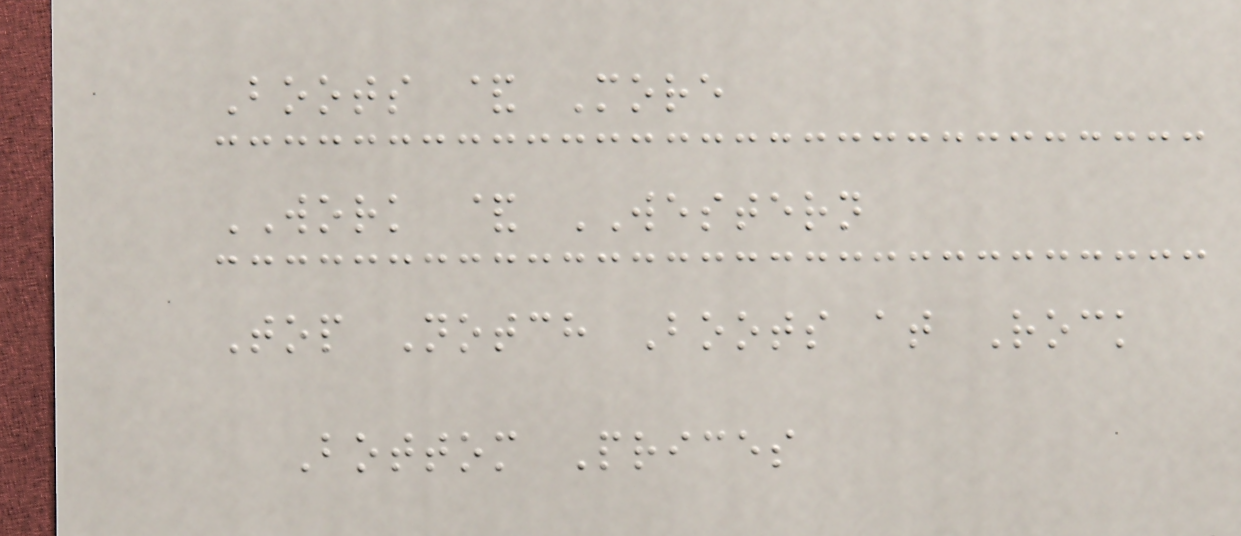Boots & More
WORK & WESTERN
Top Notch Boots at Rock
Bottom Prices
